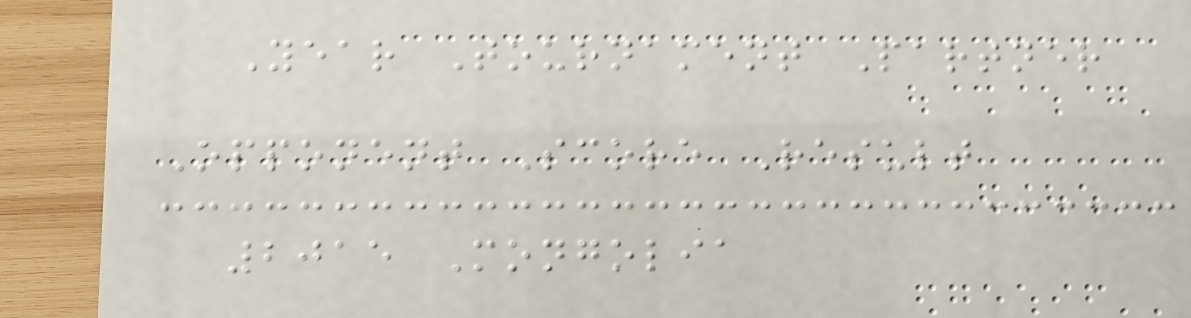Year Tournament Partner
Opponent Score Result
2015 Mongolia
